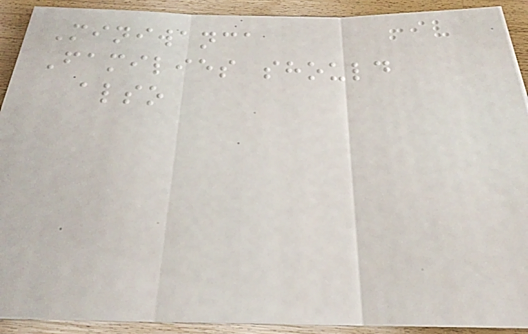Miniwanca
Families should
also
